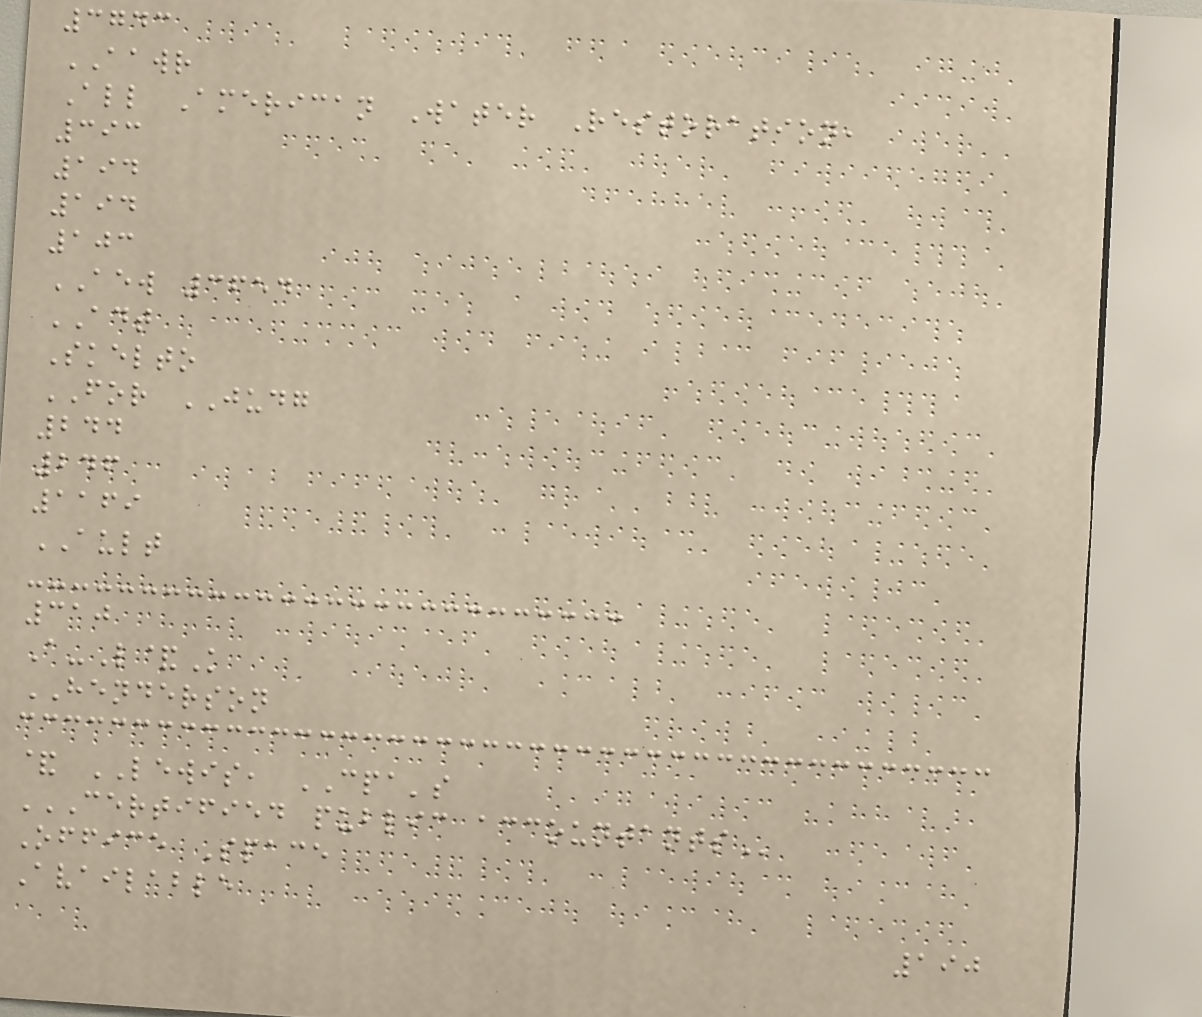3743
AAWR
All American Water Restoration,
393
194
194
103
AEW 3654
ADT
Skelto
FOR JUDG
244
246
1169
AULT
310
A-L&K
HENDERSON
& LEWIS, CPA's
CERTIFIED PUBLIC ACCOUNTANTS
Office Space
Available
190
